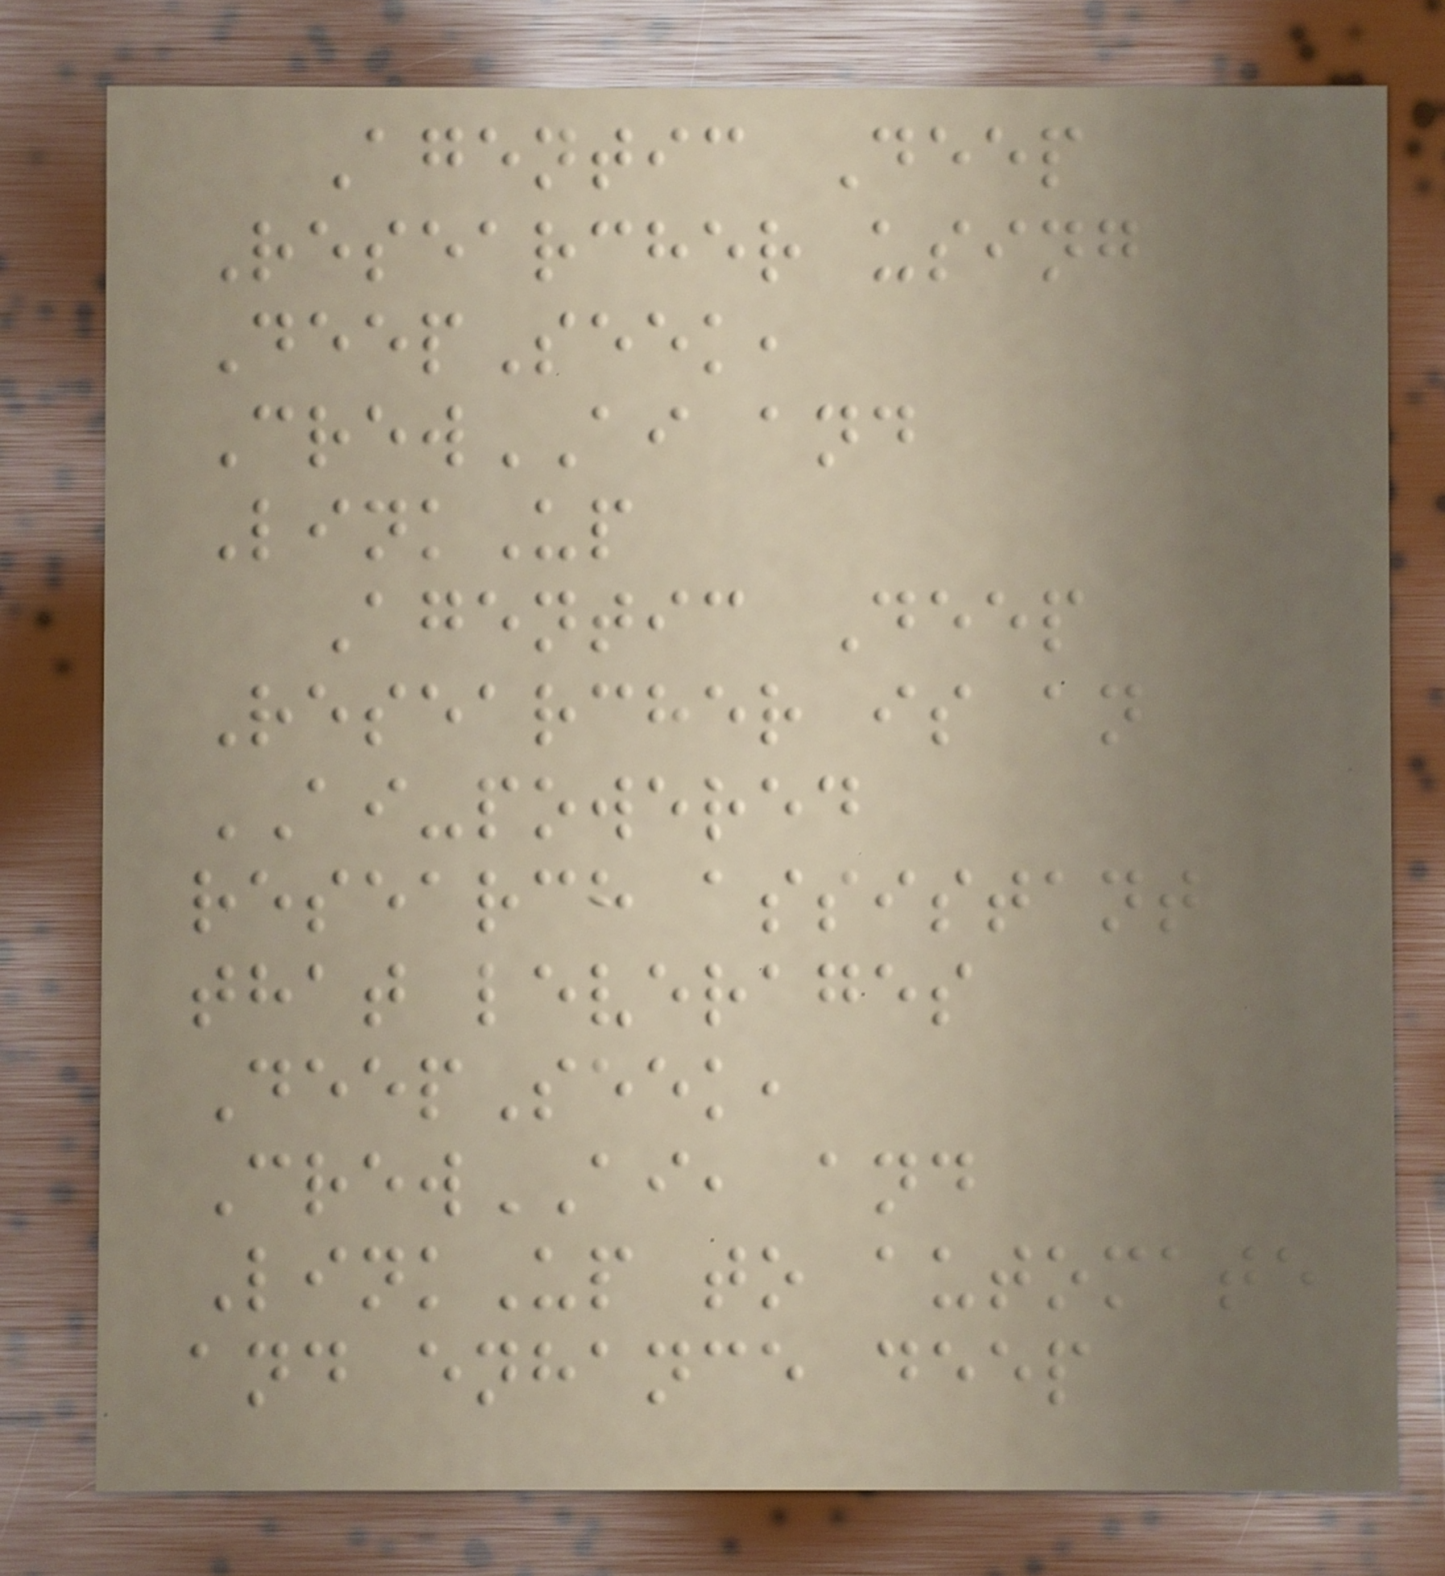Agentic Deep
Researcher using
DeepSeek,
CrewAI and
LinkUp
Agentic Deep
Researcher is an
AI-powered
research assistant
that leverages
DeepSeek,
CrewAI, and
LinkUp to automate
and enhance deep
